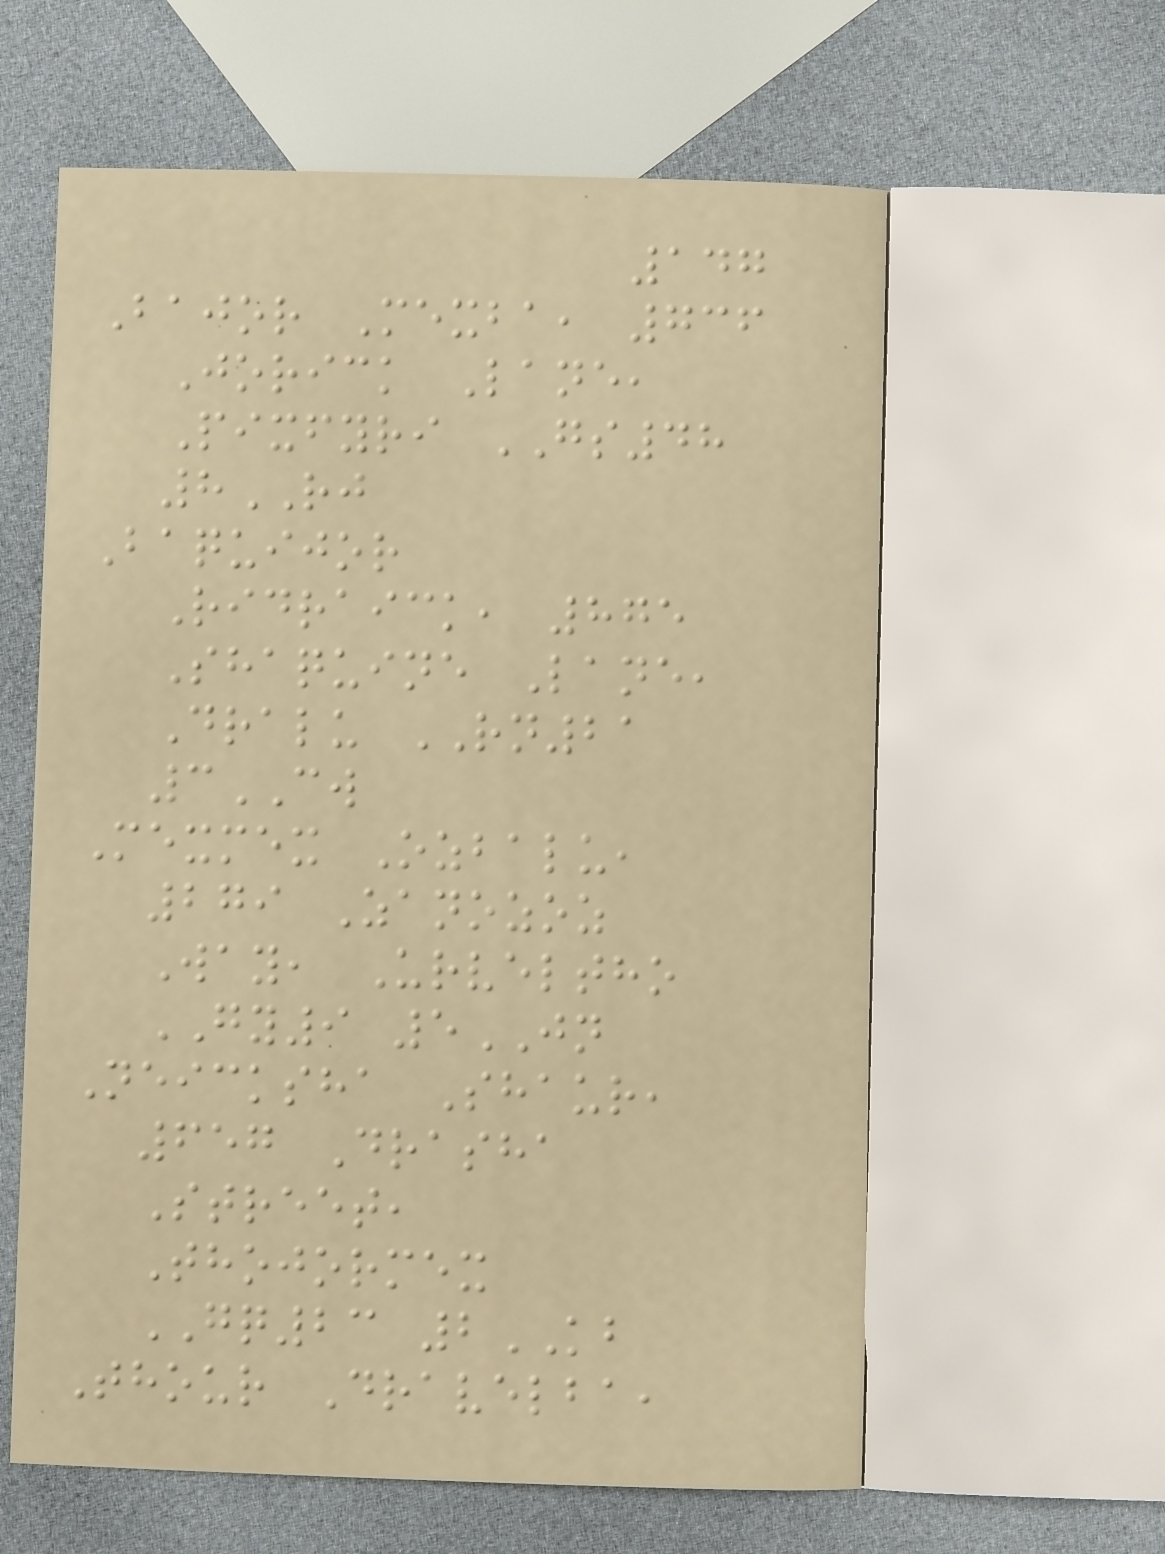147
Bajor Mexba, 736
Jorick Lane,
Pixfyri GS48
8RJ
Baquijor
Ridraick, 875
Shaquine Lane,
Dralu RN21
3CW
Mexmex Ozbalu,
279 Zanozoz
Way, Urveltho
GY9 5JN
Neicksha Shaur,
657 Drasha
Street,
Thojormex
GQ23 2KB
Thour Dravelba,
